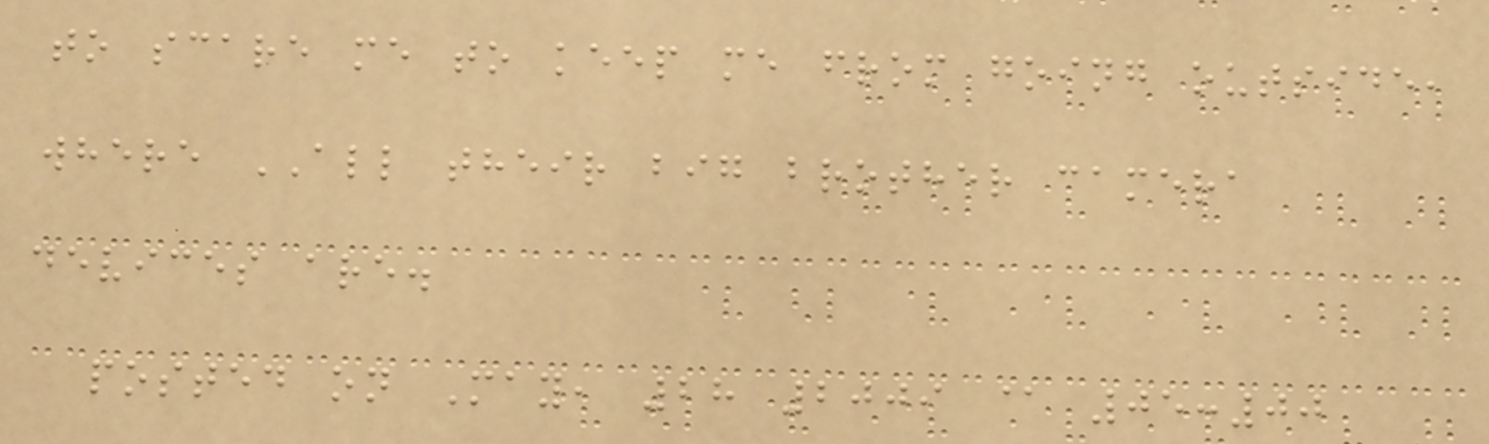to scare me to keep me from going outside,
where ALL their big brother camera
devices are.
posted on May, 28 2009 @ 05:00
